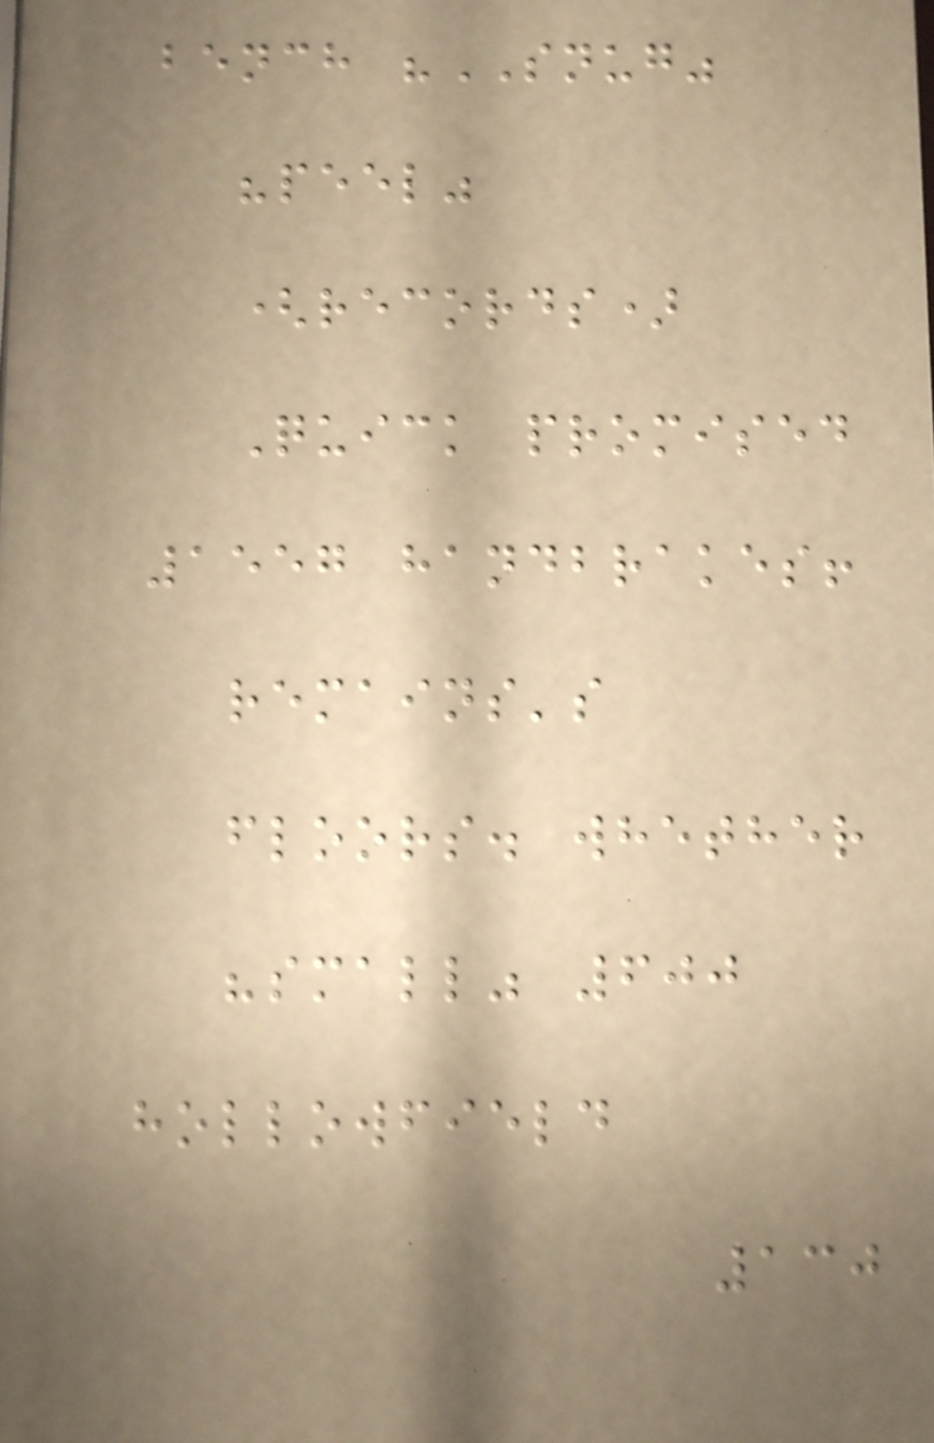bench "SNUG"
"peel"
(records)
Quick promised
1557 handbrakes!
remains's
floors. whether
"small" 600
hollowfield
130
